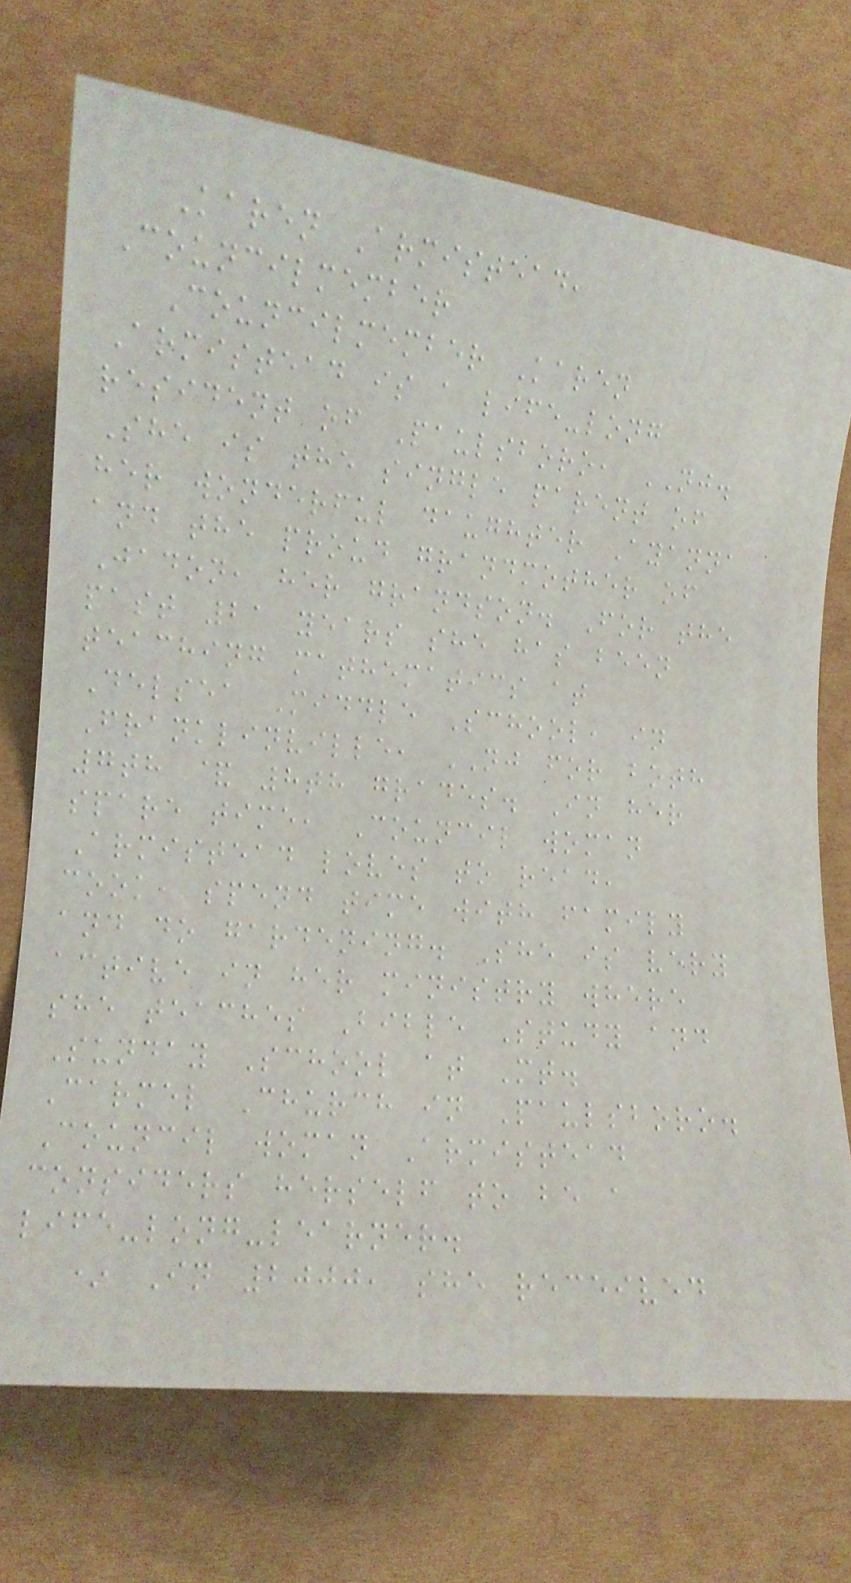Karen Armistead,
Councilmember
Councilmember Karen
Armistead is a life-long
resident of Paulsboro, NJ.
She is the single parent of
her wonderful daughter Ayanna
and the proud grandmother of
Jadon, her grandson. For the
past 21 years she has been
teaching mathematics at
Delsea Middle School, in
Franklinville, NJ for both
7th & 8th grades. In her
spare time, Council woman
Armistead loves to read,
cook, spend time with family
and do gardening. She is very
active in her ministry where
she teaches Bible Study and
Sunday School at Mt.
Carmel Church in Paulsboro.
Council woman Armistead
considers herself to be a
life-long-learner.
* In 2000, she received
